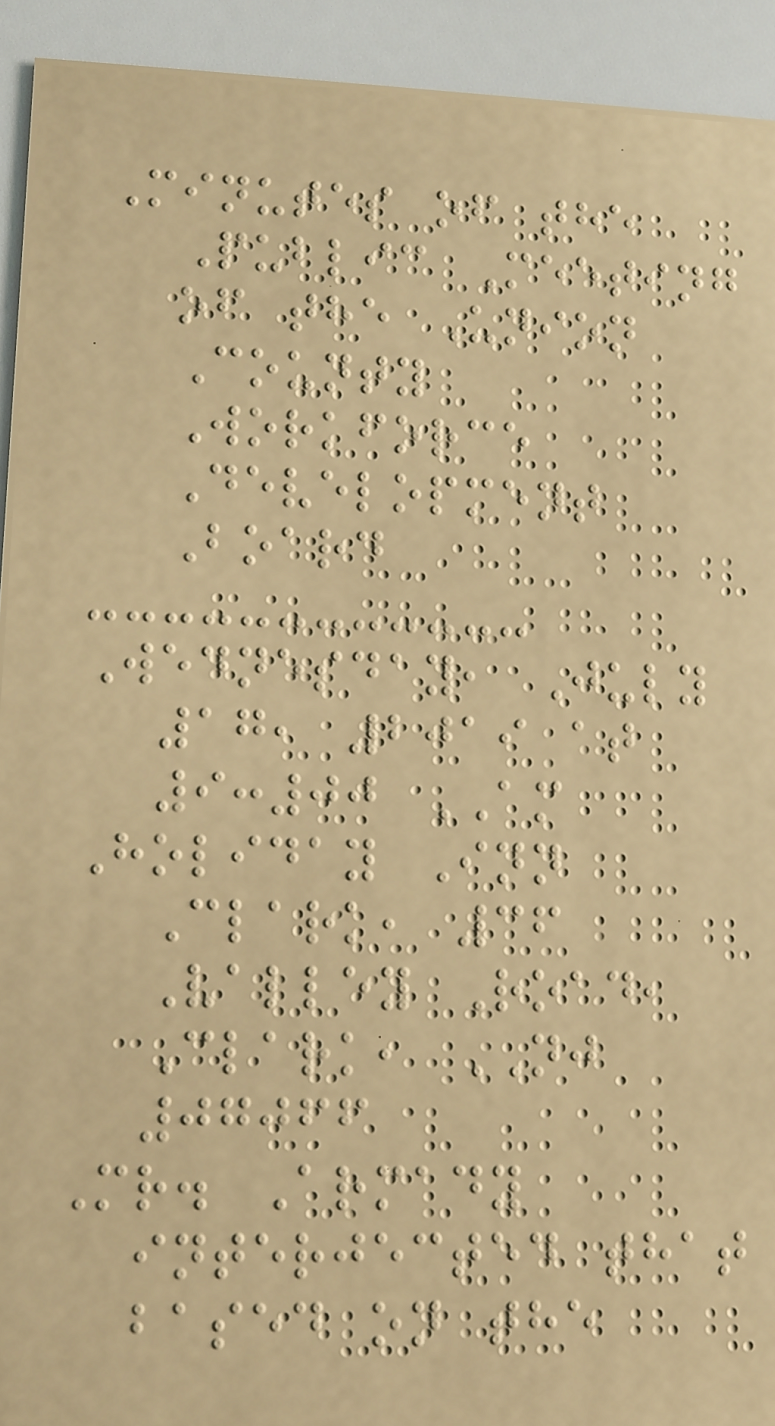Minutes of the
Public Meeting
of the Union
County
Workforce
Development
Board
Wednesday, July
17, 2019 at
9:00 AM
Holiday Inn
Clark, 36
Valley Road,
Clark, NJ
07066
Mr. Armady
interjected that
based on the
